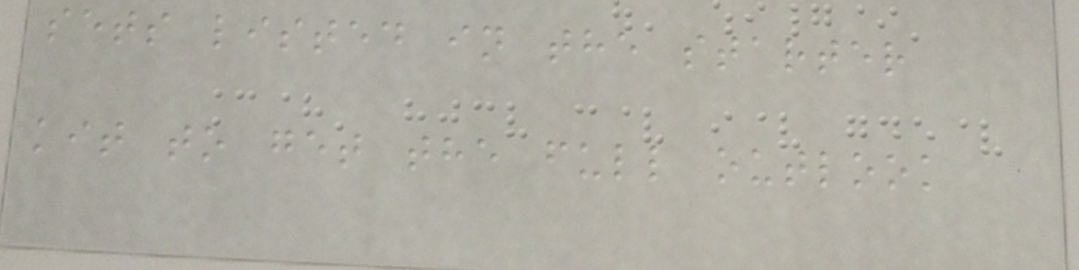sets listed in the starter
kit to get the full outlook
